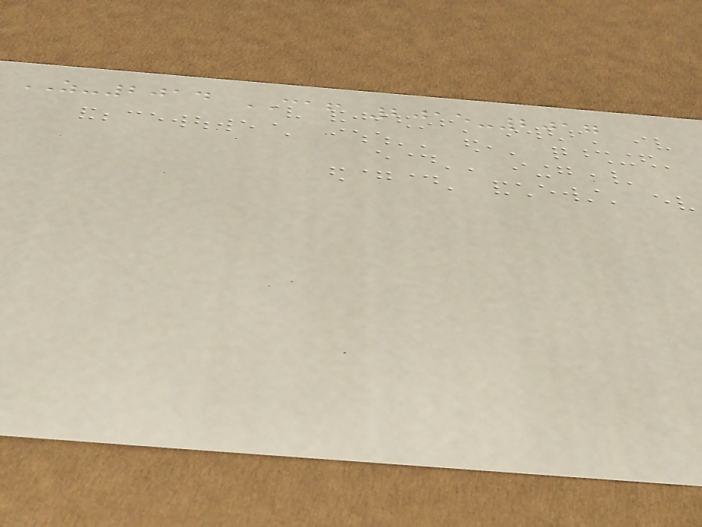AS-2014 CAF 2015-2017
